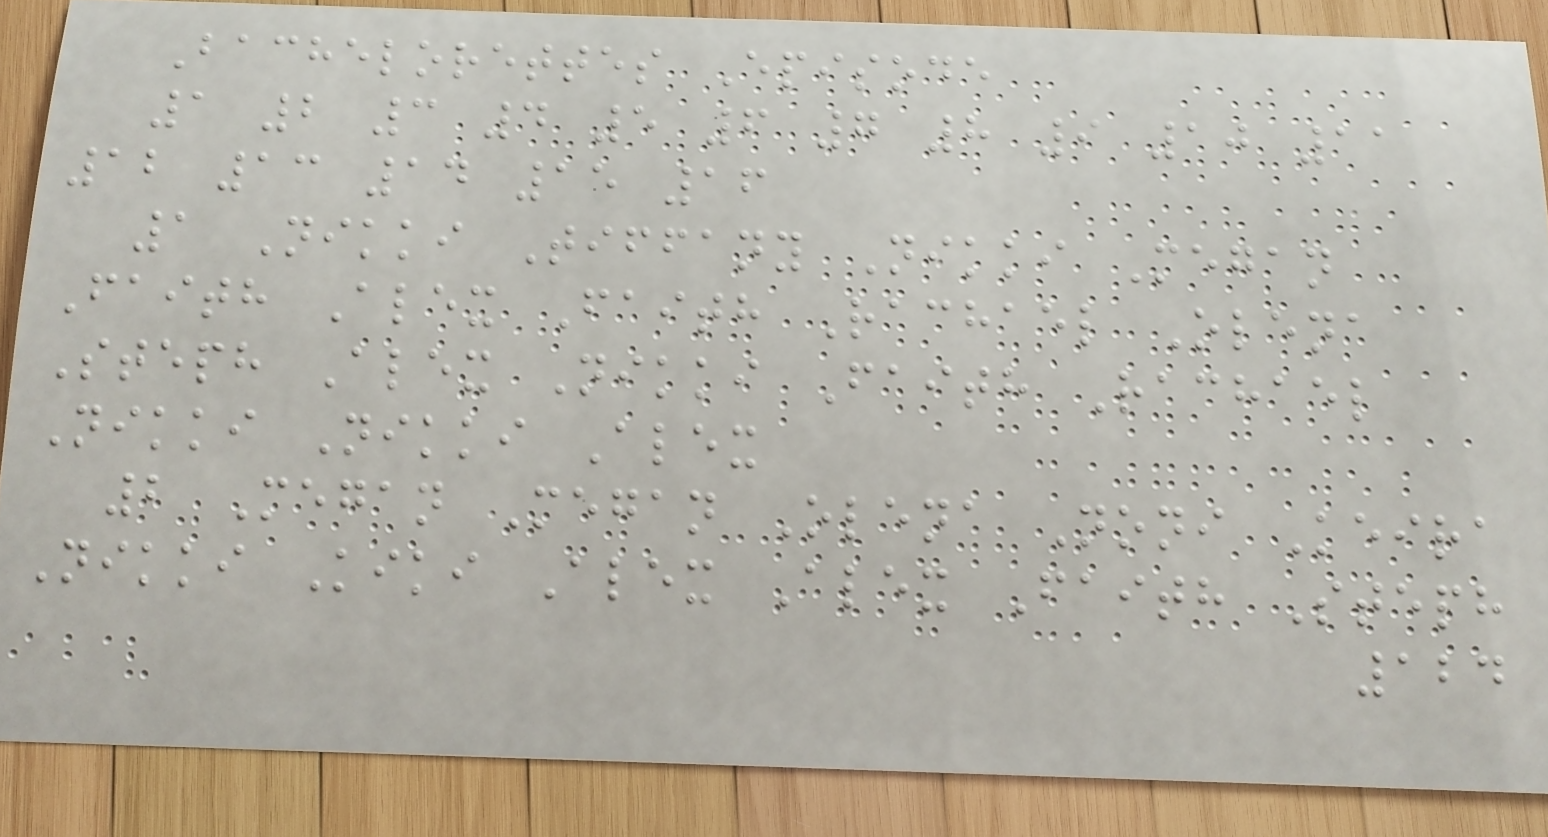Bachelorettes Episode
1 2 3 4 5 6 7 8 9 10 11
12 13 14 15 16
1 Nikki Tiffany Nikki Megan
Faith Alex Faith Rachael Olena
Steph Alex Nikki Faith Rachael
Nikki Nikki Alex
2 Megan Megan Olena Noni Keira
Nikki Kiki Alex Alex Faith Steph
124
